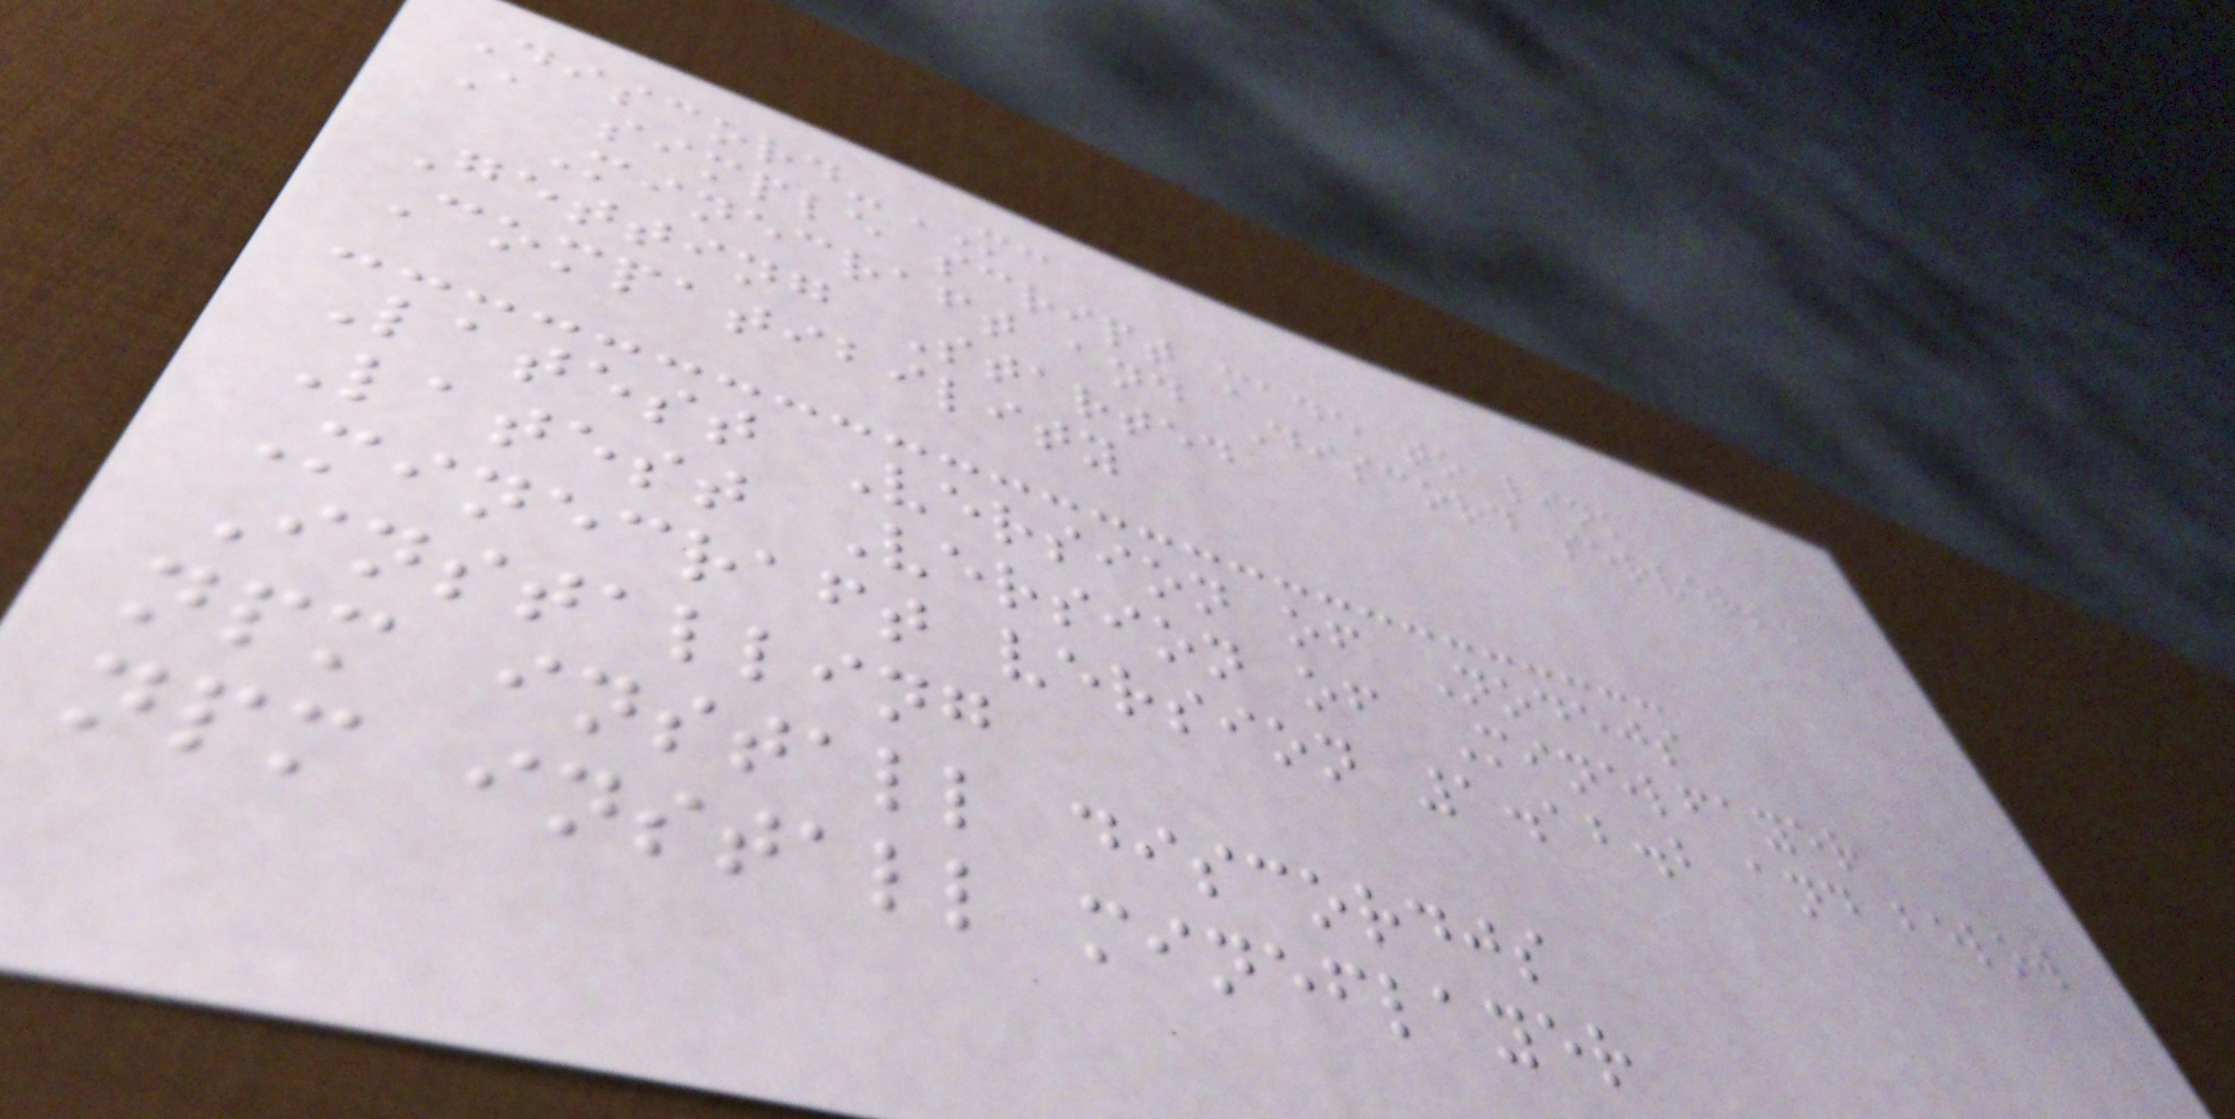Discord-MC
A simple script made to link
Minecraft and Discord servers.
Getting Started
Compatibility
Latest Version of Nodejs
Latest Version of Minelfayer
Minecraft version 1.12.2 and below
Installing
npm install discordjs
npm install mineflayer
